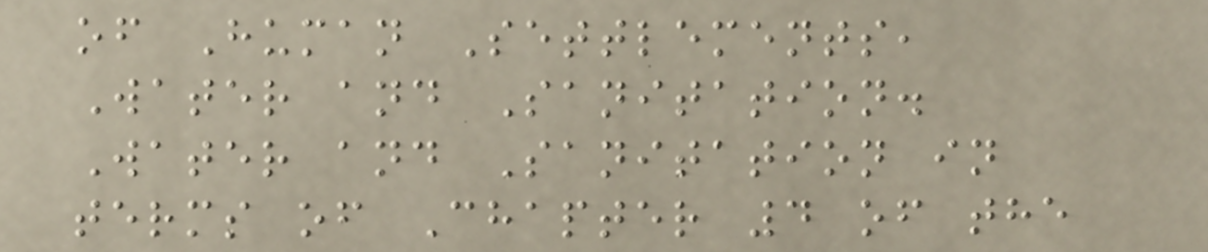of Human Settlements,
Water and Sanitation.
Water and Sanitation in
terms of Chapter 4 of the
